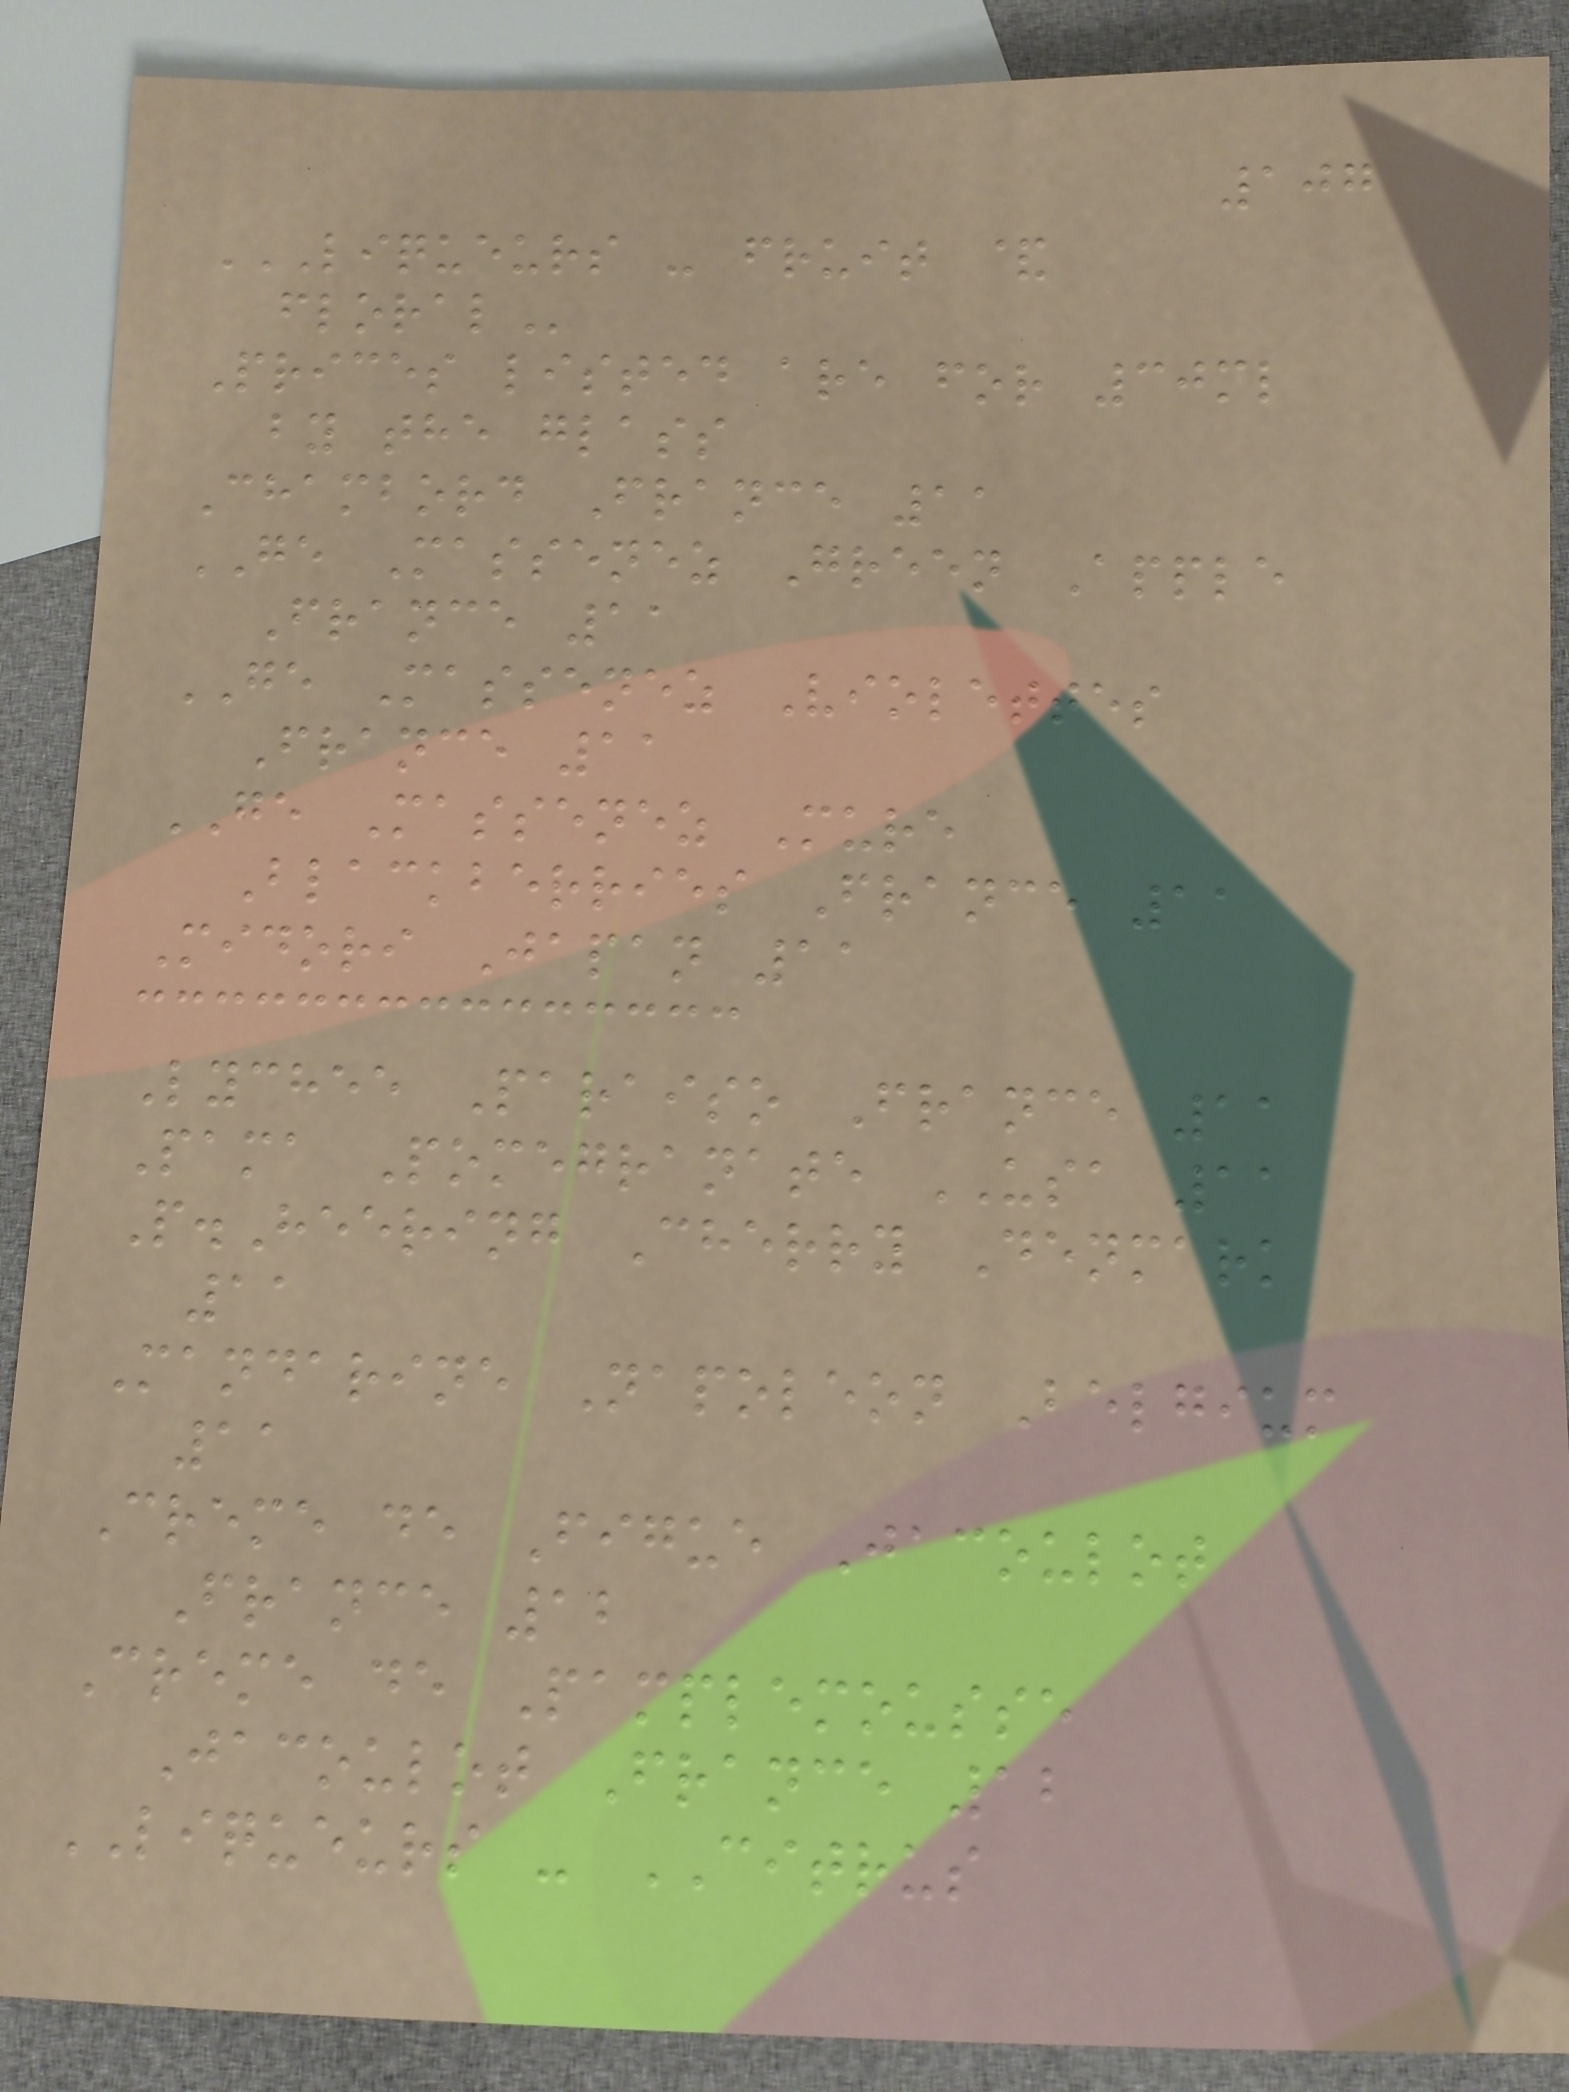107
LIQUEURS - FRUIT &
FLORAL
Prices listed are for 30ml
by the glass
Chambord France 11
GE Massenez Green Apple
France 11
GE Massenez Violettes
France 11
GE Massenez Mure
Blackberries France 11
Midori Japan 11
Lychee Paraiso France 11
Pama Pomegranate USA 11
P.Heering Cherry Denmark
11
Mandarine Napoleon Belgium
11
Creme de Figue Jacoulot
France 12
Creme de Pamplemousse
Jacoulot France 12
LIQUEURS - CITRUS
